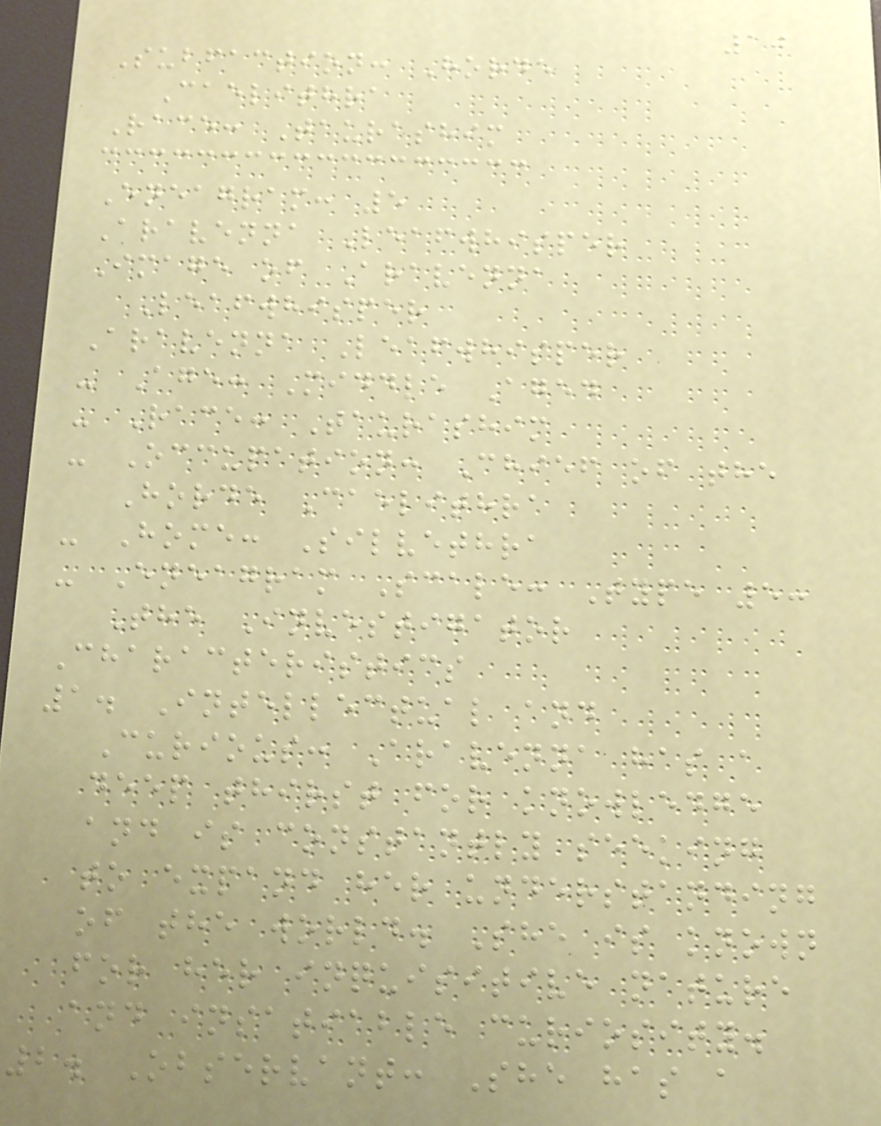10
Subfaction: Horde
Caelithra
Race: Taurashim
Eneagram: 5
Aravenna Leafwhisper
Image of Aravenna
Leafwhisper
Aravenna Leafwhisper
- Age: Middle Aged
- Race: Taurashim
- Occupation: Chief of the
Horde Caelithra
- Home: Silvethra
- Eneagram Scale: Type 5:
The Investigator
Characteristics
1. Intellectual and
Curious: Aravenna has a
deep thirst for knowledge
and is constantly seeking
to expand her understanding
of the world. She is known
for her inquisitive nature
and insatiable curiosity.
2. Observant: She has a
